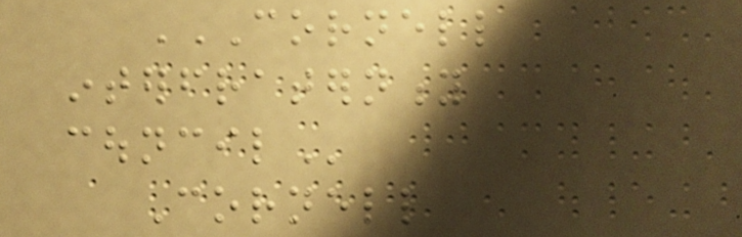CORNELL
INTERFRATERNITY
COUNCIL
Cornell
